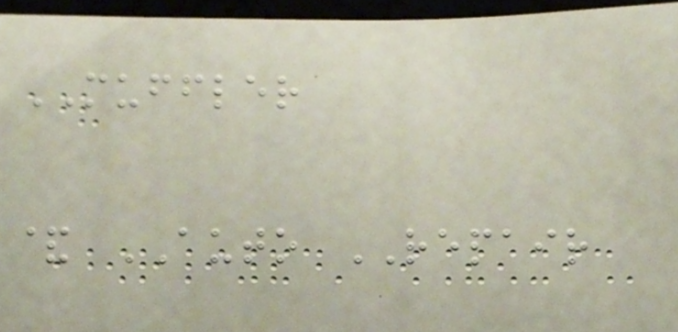MUFFLER
& AUTO REPAIR
